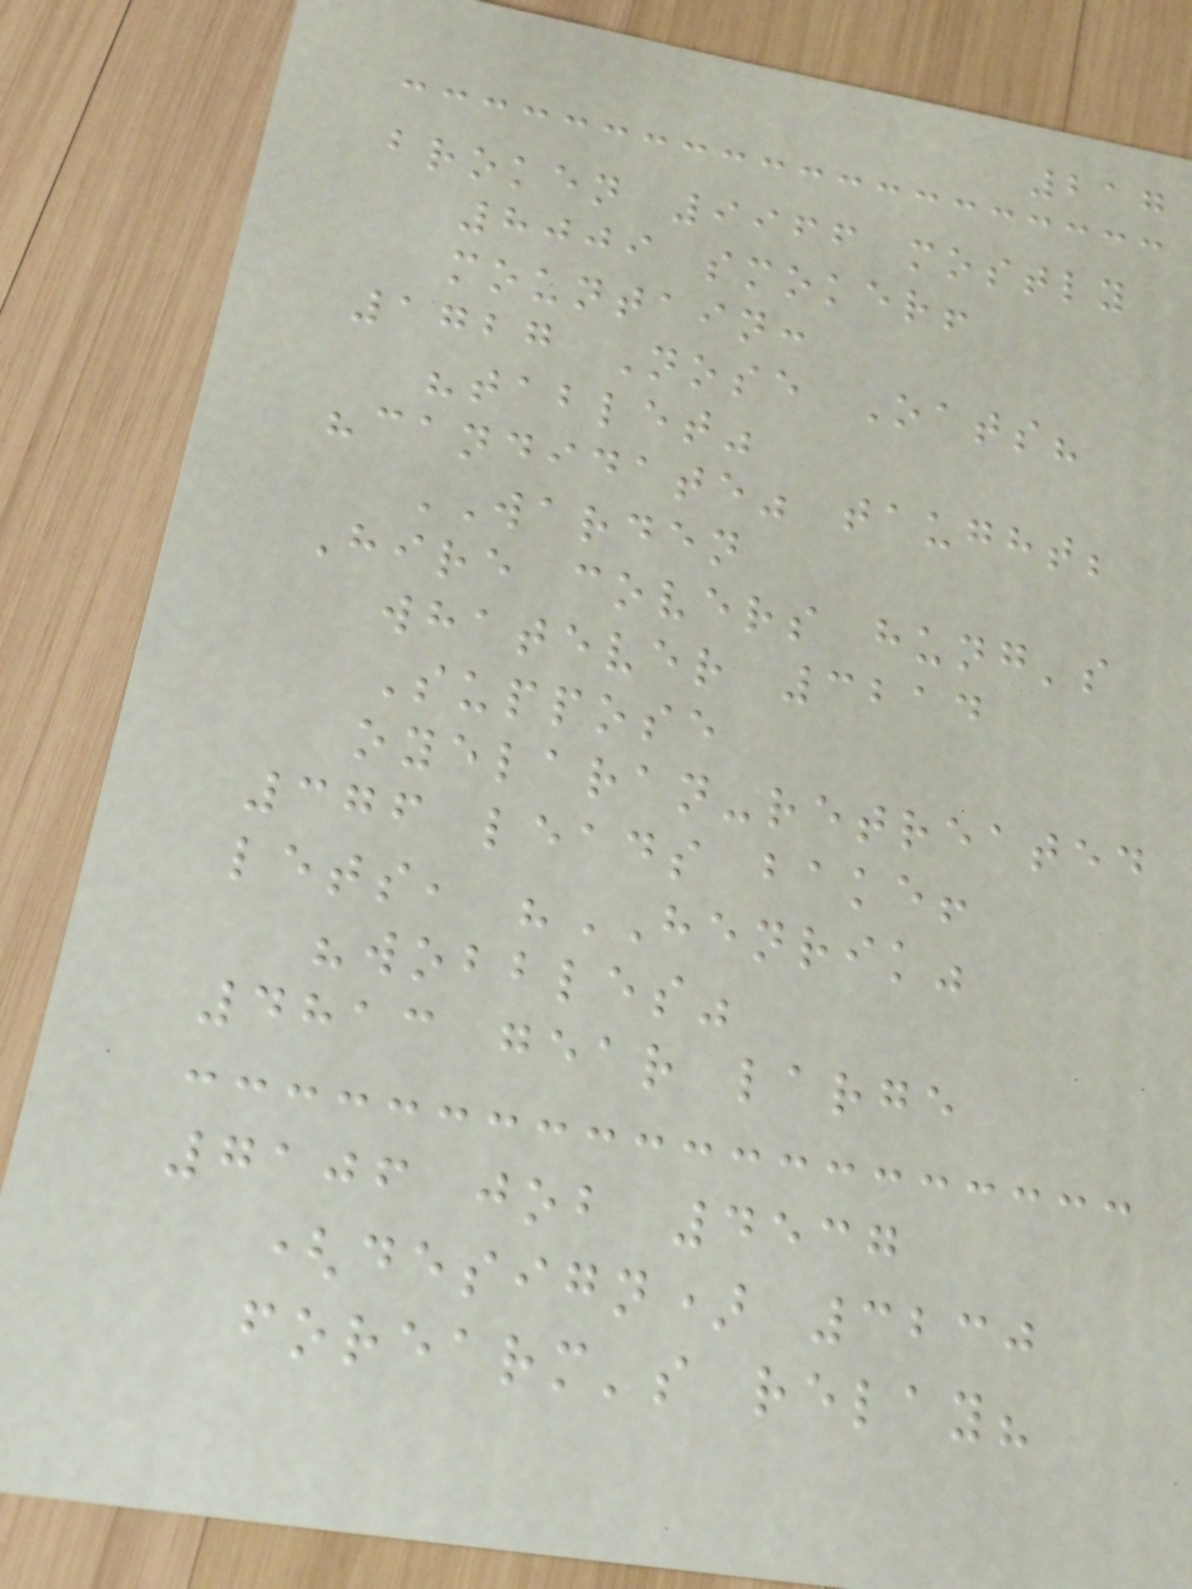217
broken 9966 mostly
8009 smoker!
mountain:
1727 Nose Oats?
"tablet"
"candidate" taught;
WARDEN
Hire covers hung's
whatever 3214
Suppose
oyelaran-retreated
376 leads bake!
lets, "HENRIK"
"wobbles"
4813 gear large
7106 job 4537
(design) 3230
forearm's relay?
